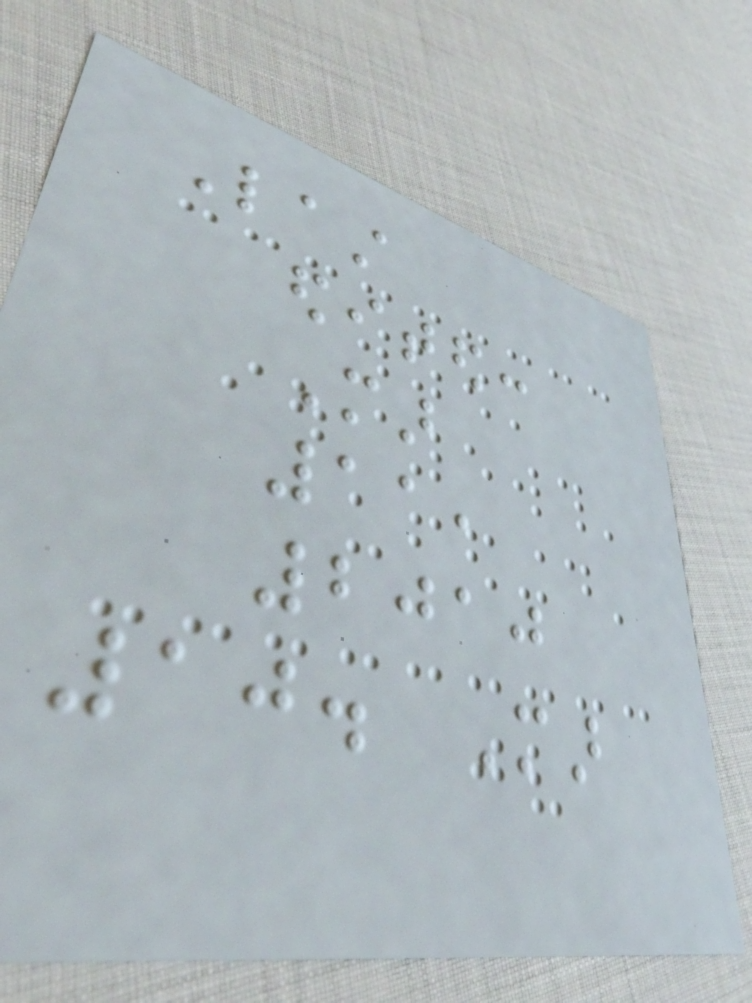Last
edited:
Mar
11,
2010
10. Mar
